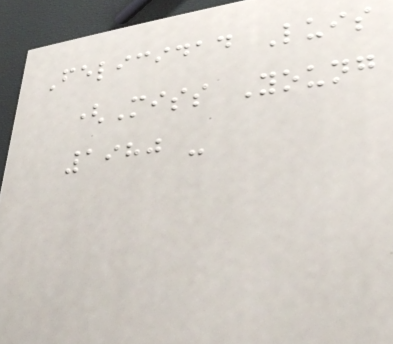Felicidad Luis
(Miss Young
1980 -
